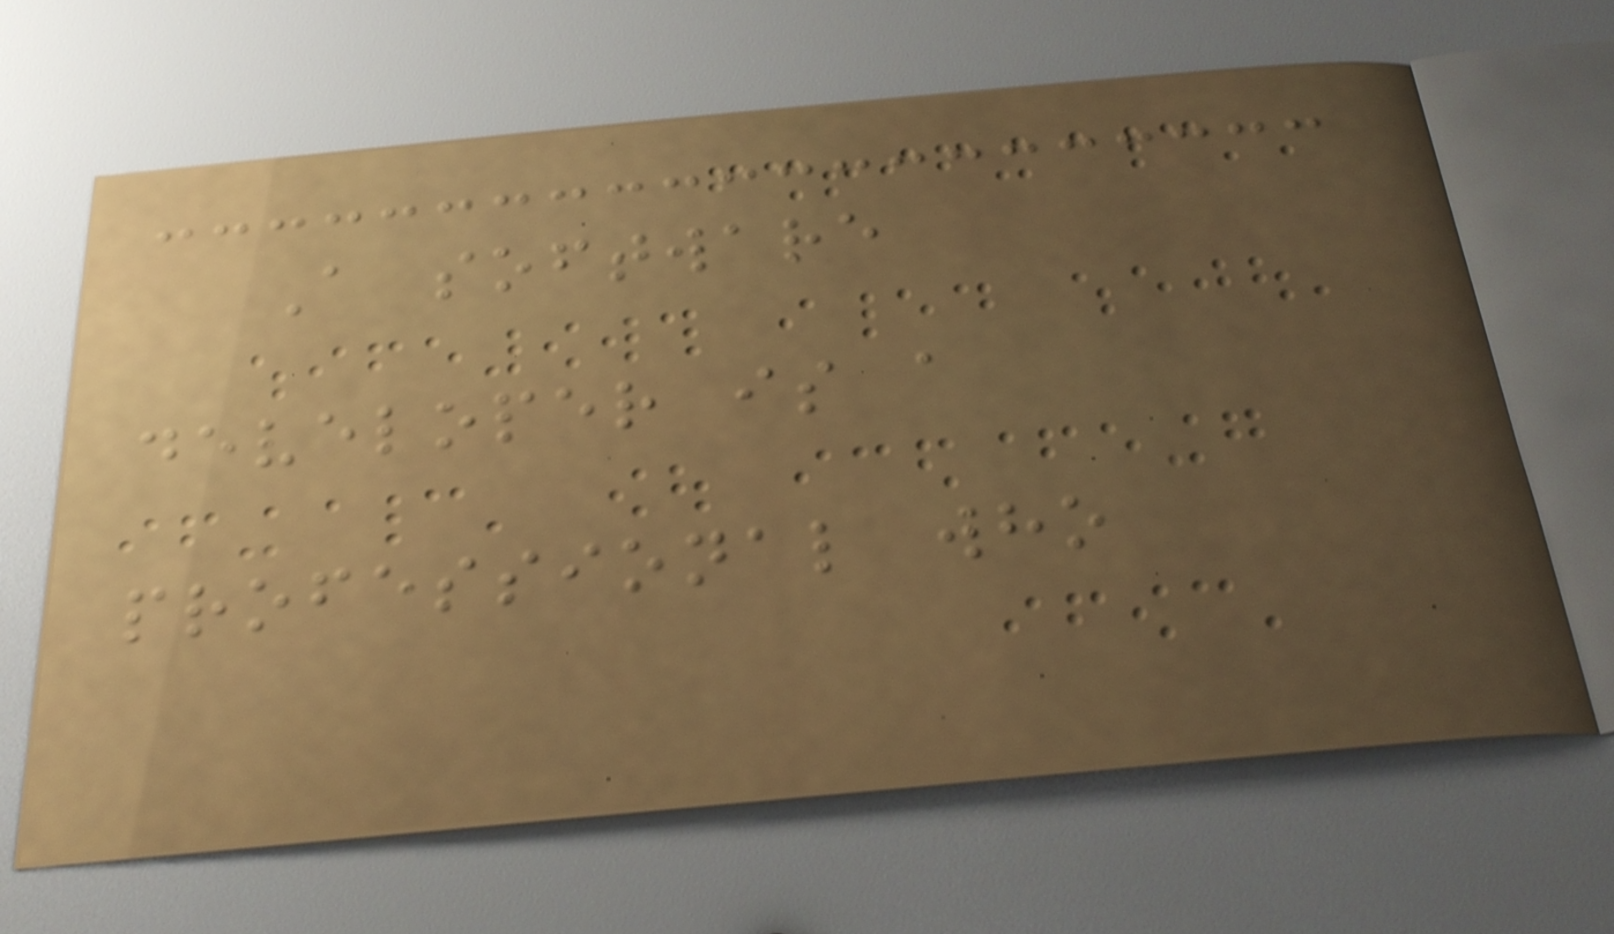A software
developer is a
professional who
